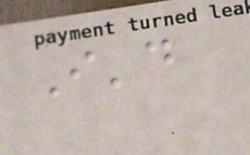I'd
